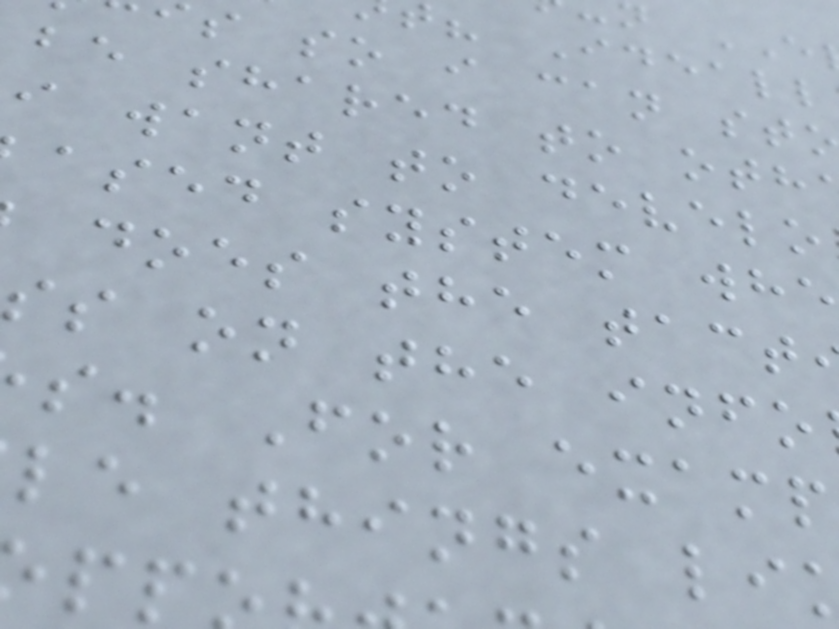s so i can st
be shared to oth
i want to develo
ased system whe
does the tact
s on the info
s. For examp
le things li
